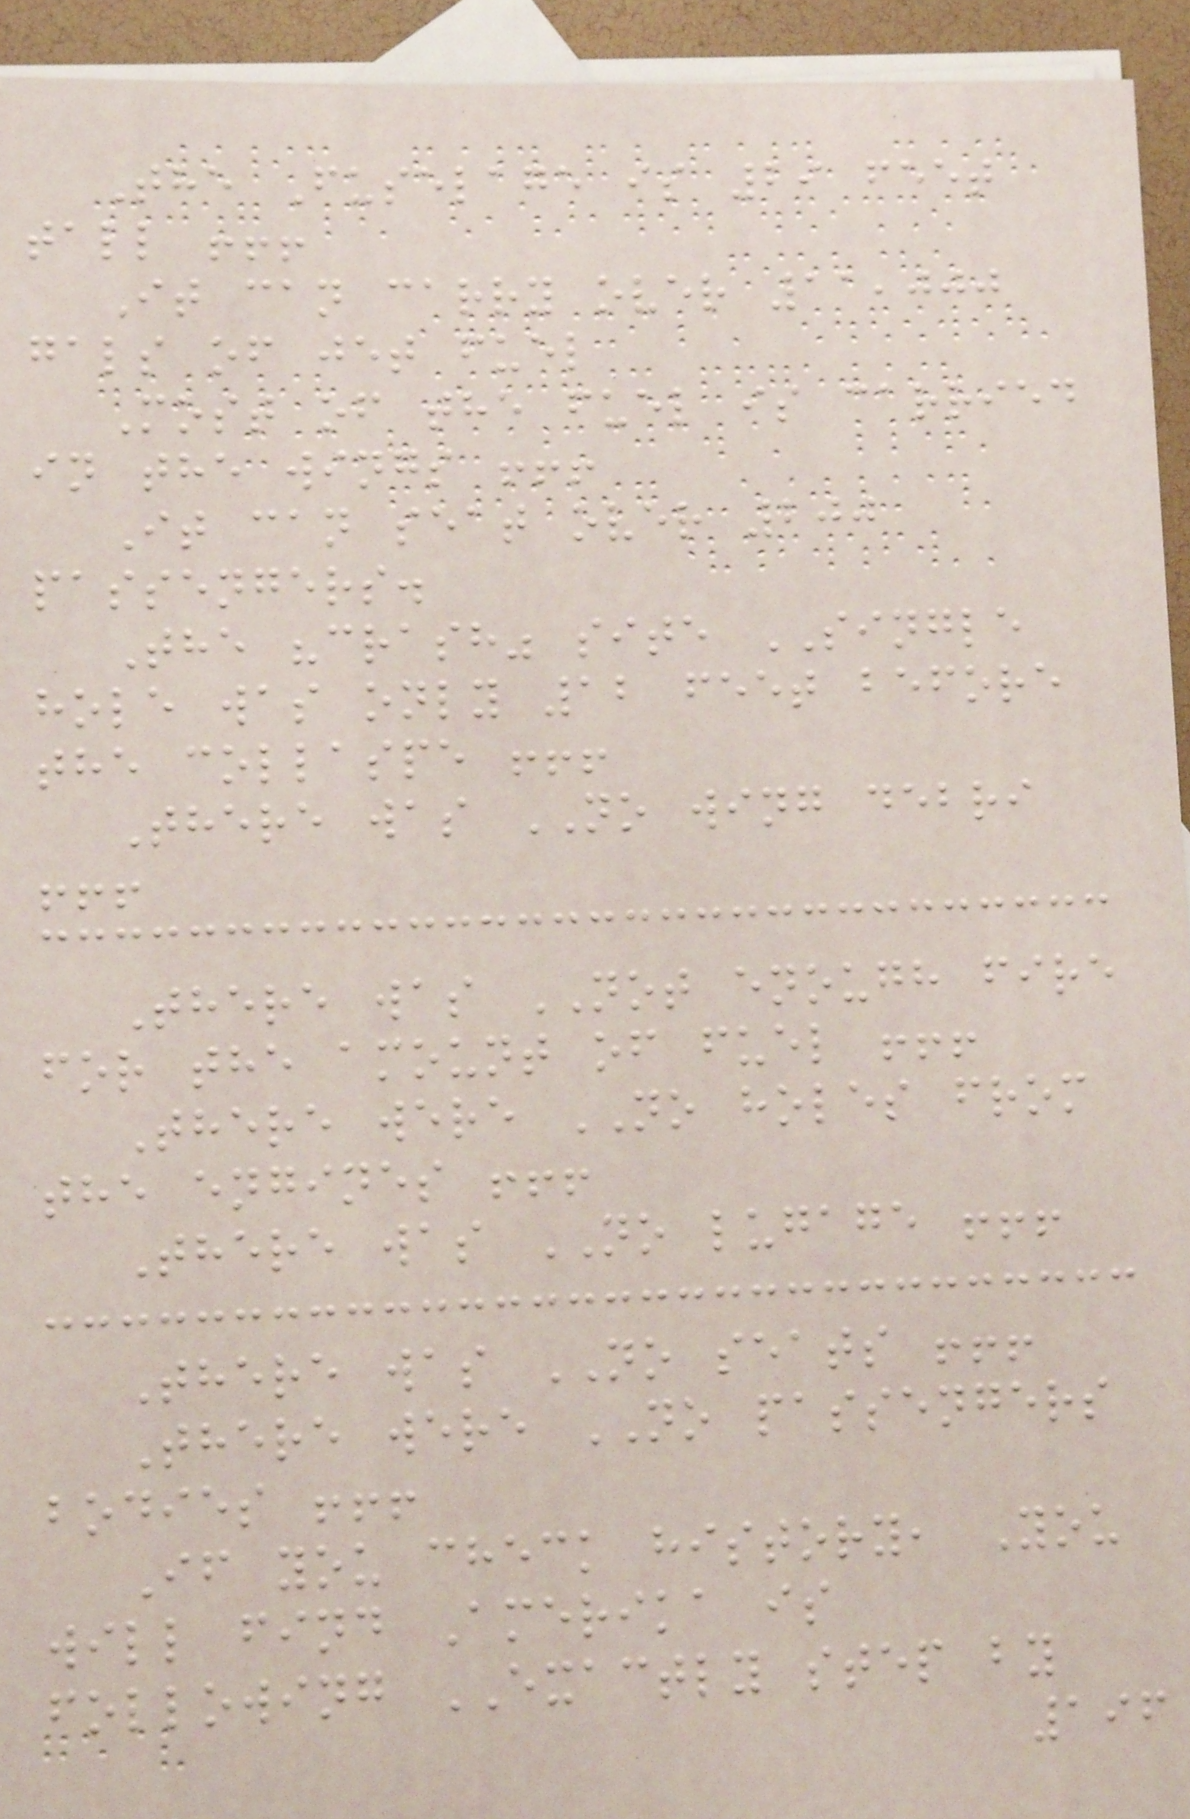The Fuselage is 29 feet
tall !!!
It can carry over 11,000
gals of jet fuel
Most of the fuel is carried
in the wings !!!
It can seat over 200
passengers.
The "crash" site SINGLE
hole was only 12 feet before
the collaspe !!!
There was NO wing debri
!!!
There was NOT enough fire
for the amount of fuel !!!
There were NO holes from
the engines !!!
There was NO lugage !!!
There was NO seats !!!
There were NO passengers
bodies !!!
If you check history, You
will find Amerika is
following EXACTLY step by
196
